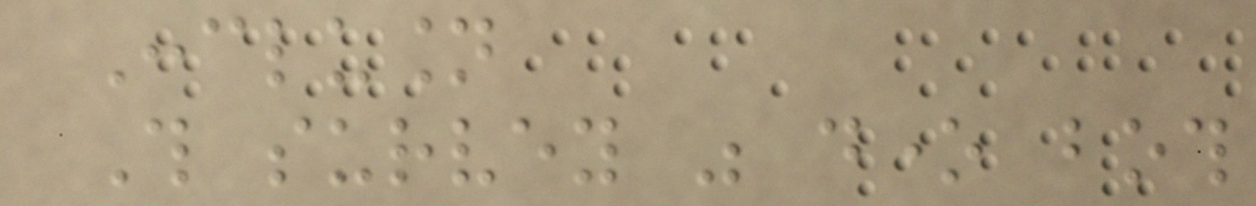Conclusion
This survey was done both
